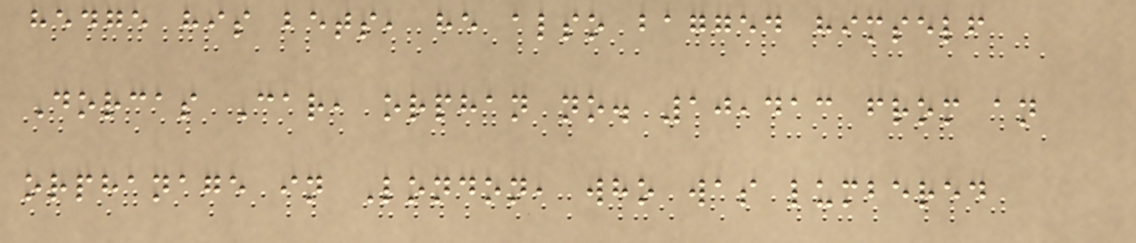hedge his bets, he also bagged himself
Dorcas Car, orphan no. 10,413 from an
orphanage in London, who was lumbered
